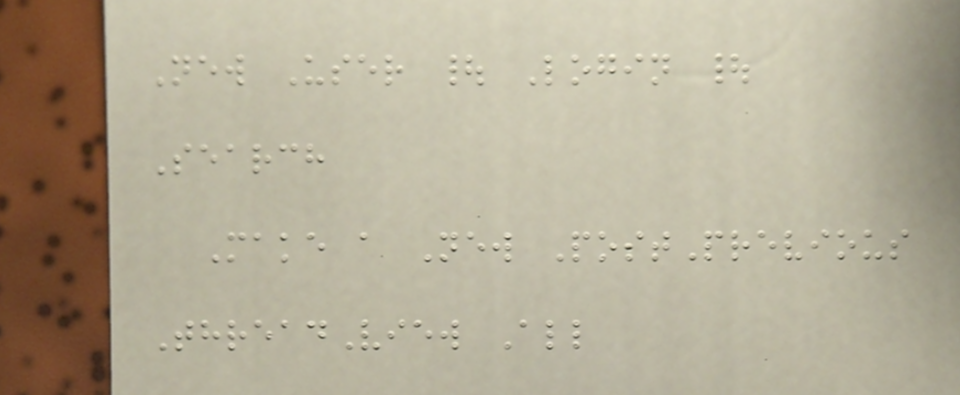New User | Login |
Search
Make a New PostPrevious
ThreadView All
